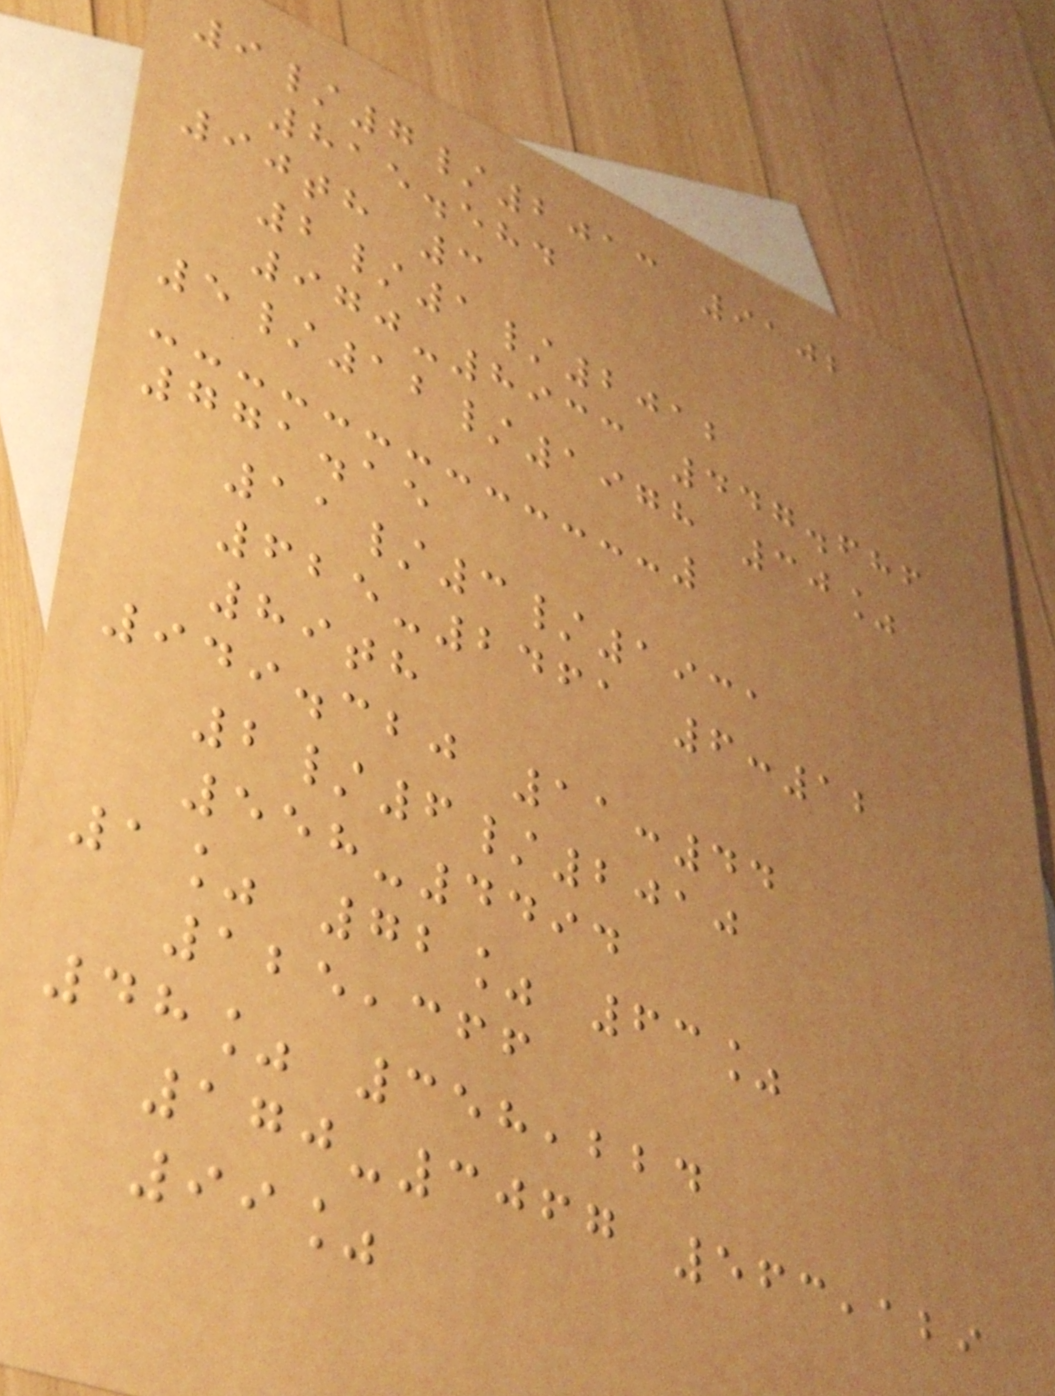9/7/2013 9102
815.584
90th 3
2/1/2012
970-8933 447.686
5/12/1978 30%
771.15
11/3/1931
625-2461 6:12
89th
949.320 11:44
2/6/2010
558-4494
1% 72% 63%
125,366
48% 358,224
170-3067 563,129
99%
